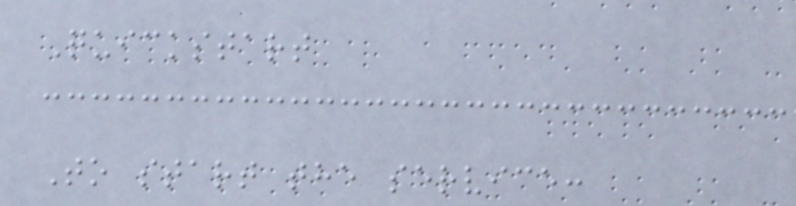Quickstart
To start the service:
